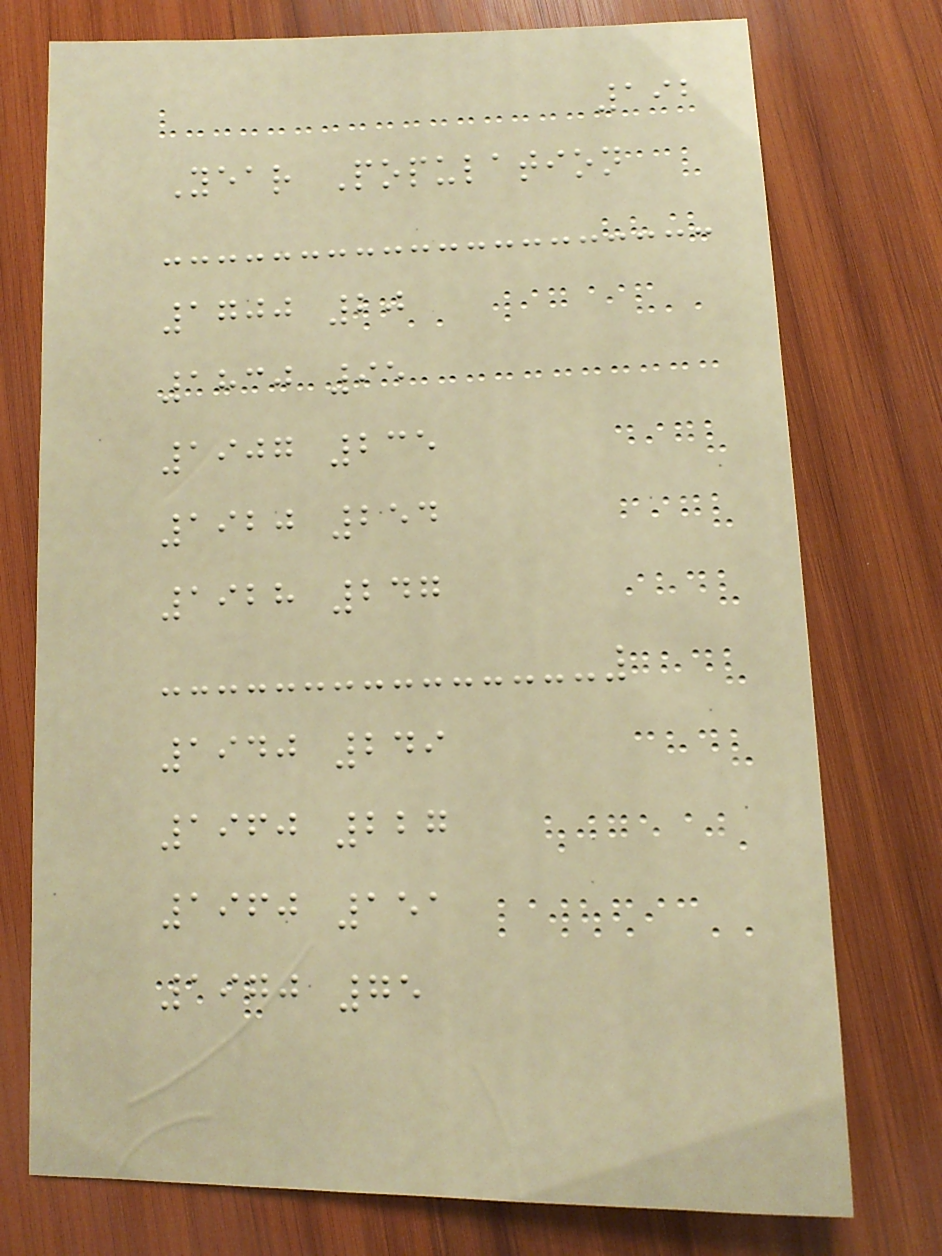192
Year Population
1700 20
1830 95
1907 235
1920 254
1928 247
1940 249
1960 227
1960 151
1970 75
